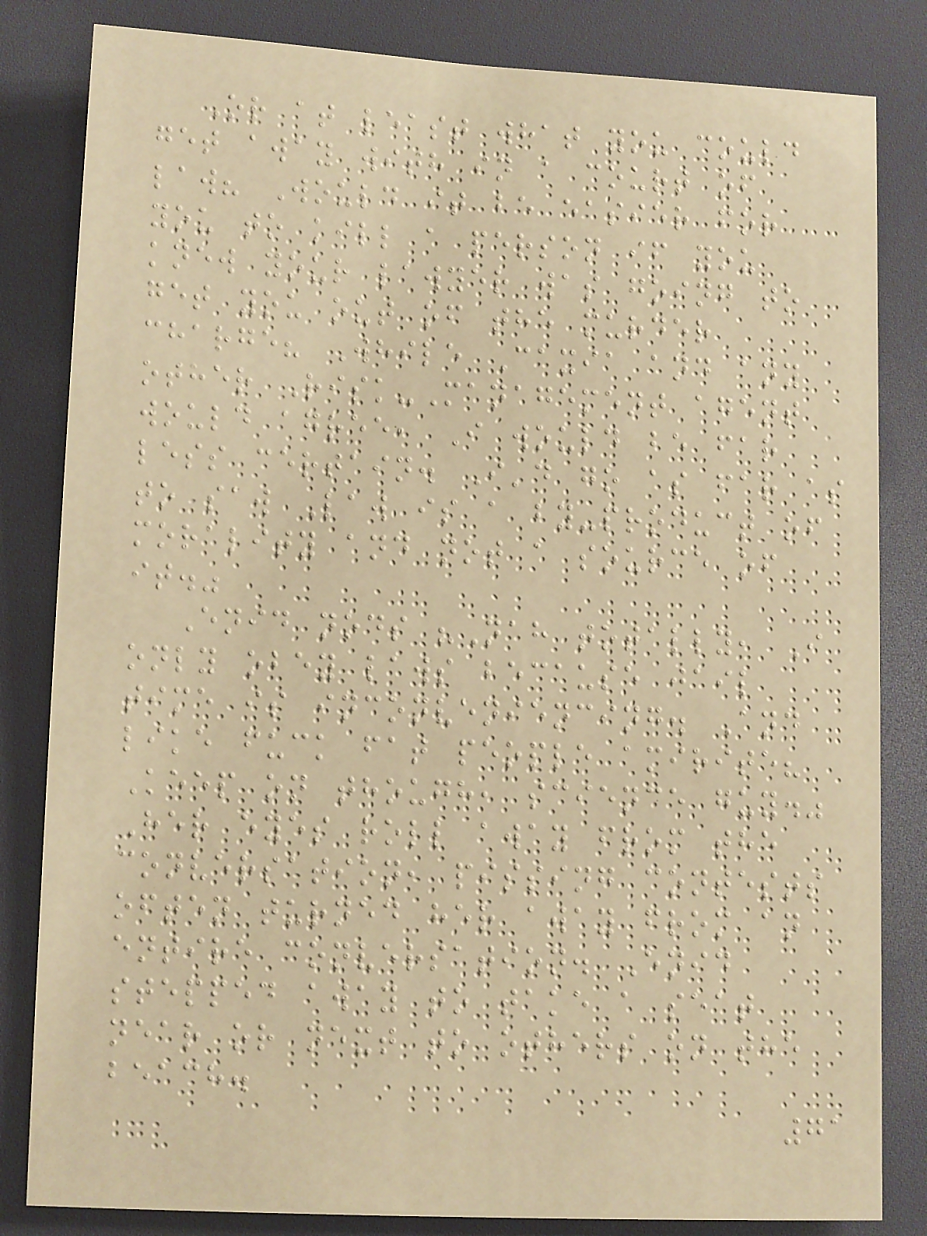Or at least what you could
get away with in a court of
law? Would it be easier for
you to kill a person if you
knew your lawyer was going to
get you out of the murder
charge? While Caxia and any
other Risk-Management agent
would agree, I would be far
less certain. I'd go as far as
to saw Law is a by-product of
morality and not a source of
it."
Enid nods "Nah totally, I
only obey laws because jail
time is inconveniencing. And
like fuck fat people amirite?
Keep on though, science guy."
Her eyes roll away from the
conversation, pissing contests
often turned her away from an
entire conversation. Enid
stepped away to take a seat
near or next to others on the
beach.
71
